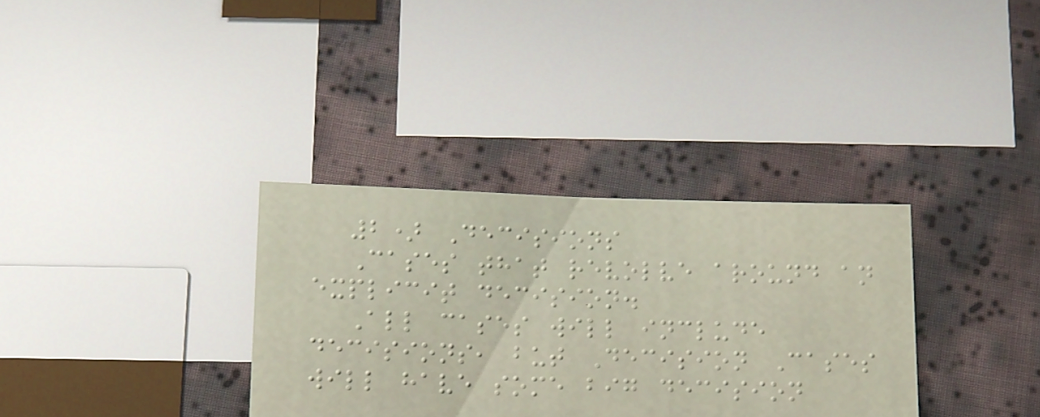2) Decisions
Cases that revolve around an
explicit decision.
All cases will include
decisions, but Decision Cases
will have some big decision
